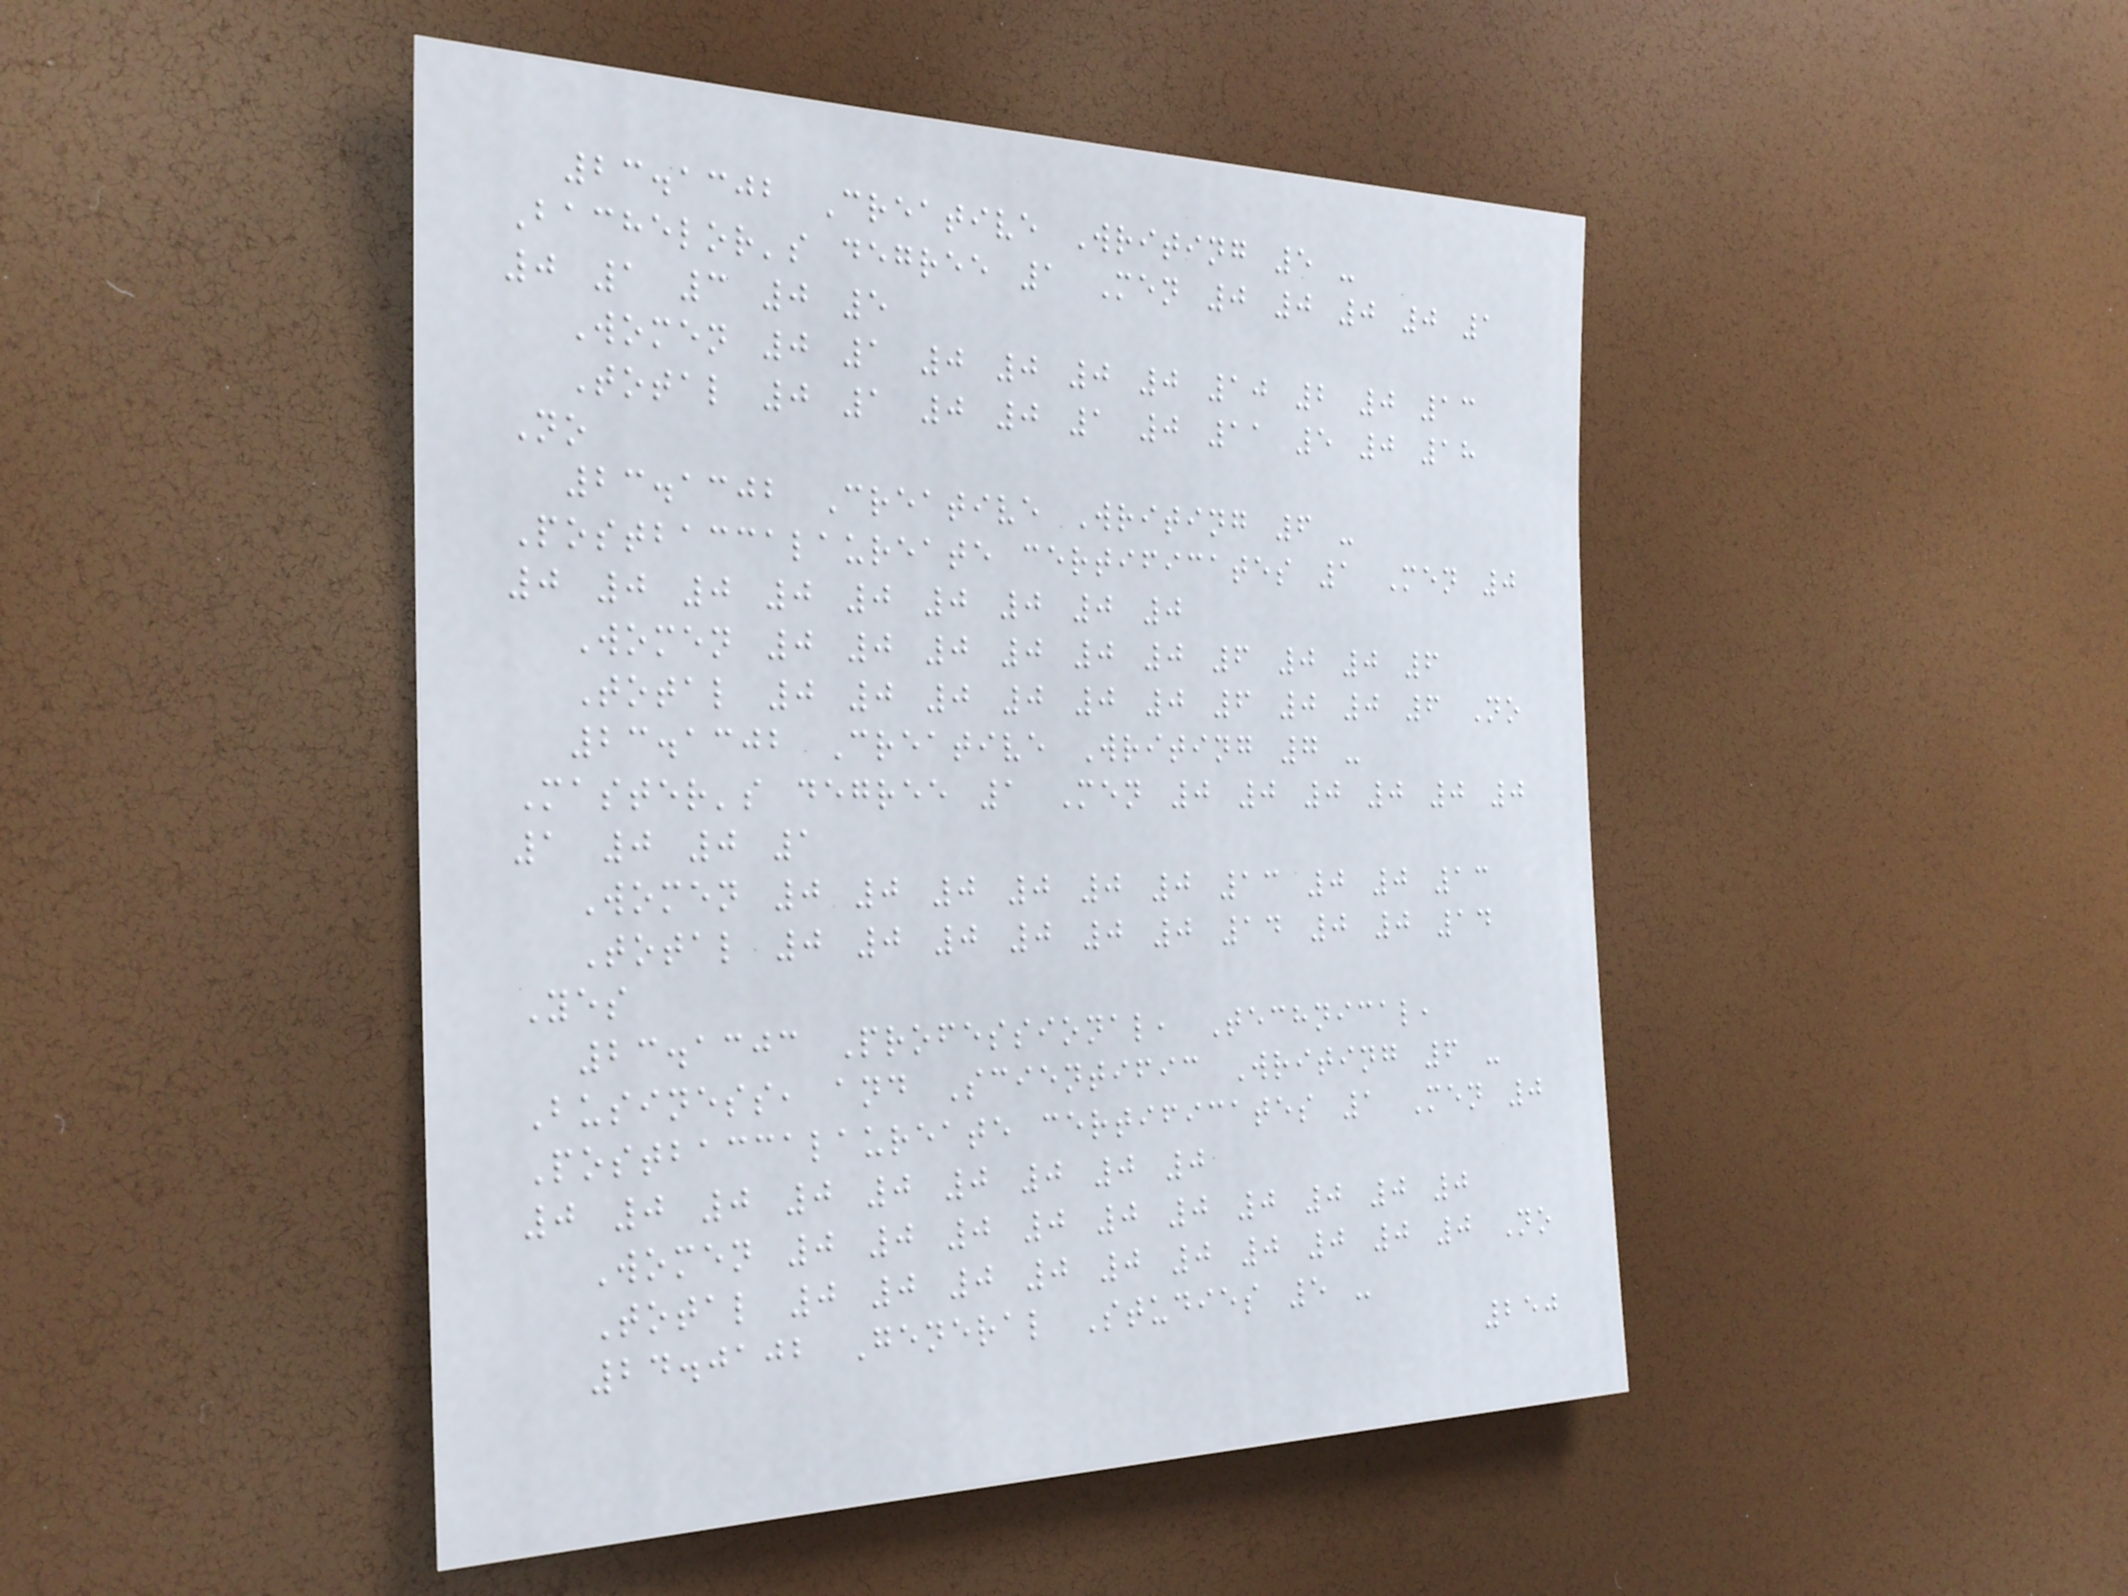23.1302 Creative Writing 5 -
Bachelor's degree 1 Men 0 0 0 0 1
0 1 3 0 5
Women 0 1 0 0 0 0 10 2 0 13
Total 0 1 0 0 1 0 11 5 0 18
No
23.1302 Creative Writing 6 -
Postbaccalaureate certificates 1 Men 0
0 0 0 0 0 0 0 0 0
Women 0 0 0 0 0 0 6 0 0 6
Total 0 0 0 0 0 0 6 0 0 6 No
23.1302 Creative Writing 7 -
Master's degree 1 Men 0 0 0 0 0 0
1 0 0 1
Women 0 0 0 0 0 0 13 0 0 13
Total 0 0 0 0 0 0 14 0 0 14
Yes
23.1303 Professional, Technical,
Business, and Scientific Writing 6 -
Postbaccalaureate certificates 1 Men 0
0 0 0 0 0 0 0 0 0
Women 0 0 0 0 0 0 0 0 0 0
Total 0 0 0 0 0 0 0 0 0 0 No
24.0102 General Studies 5 -
250
